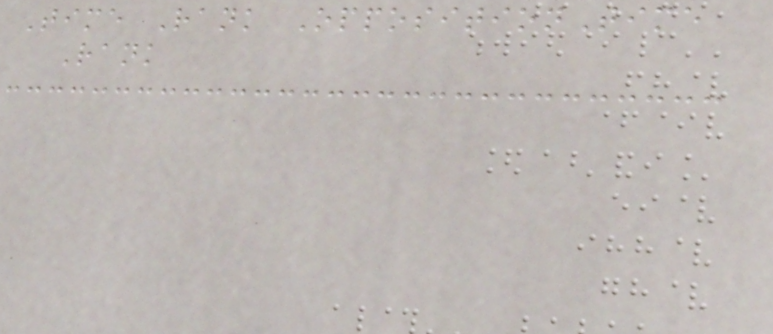Time Rank OppositionTime
Rank
